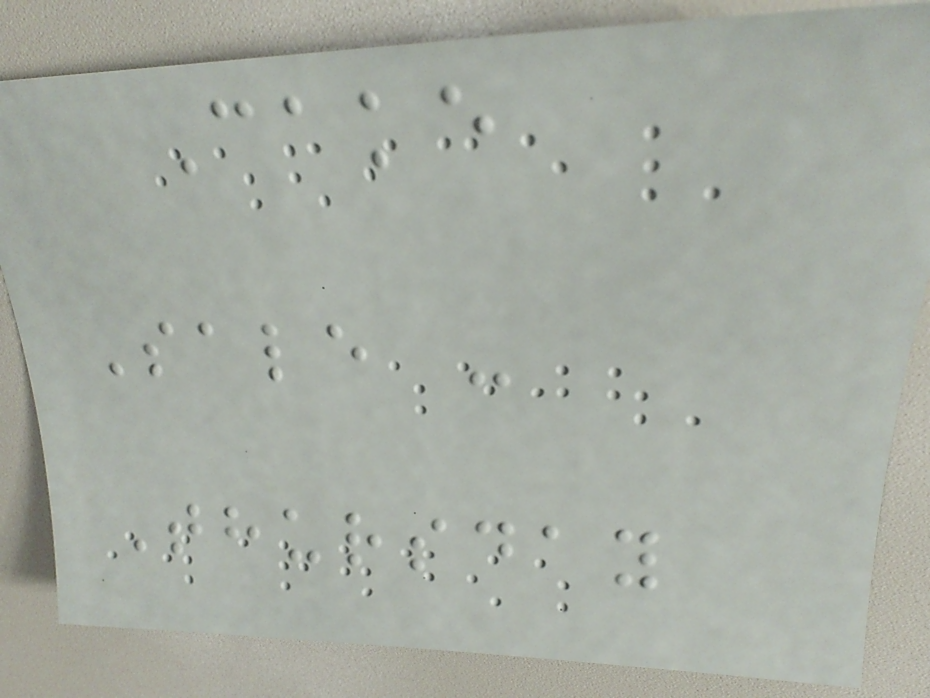Cake
Sale -
Thursday
